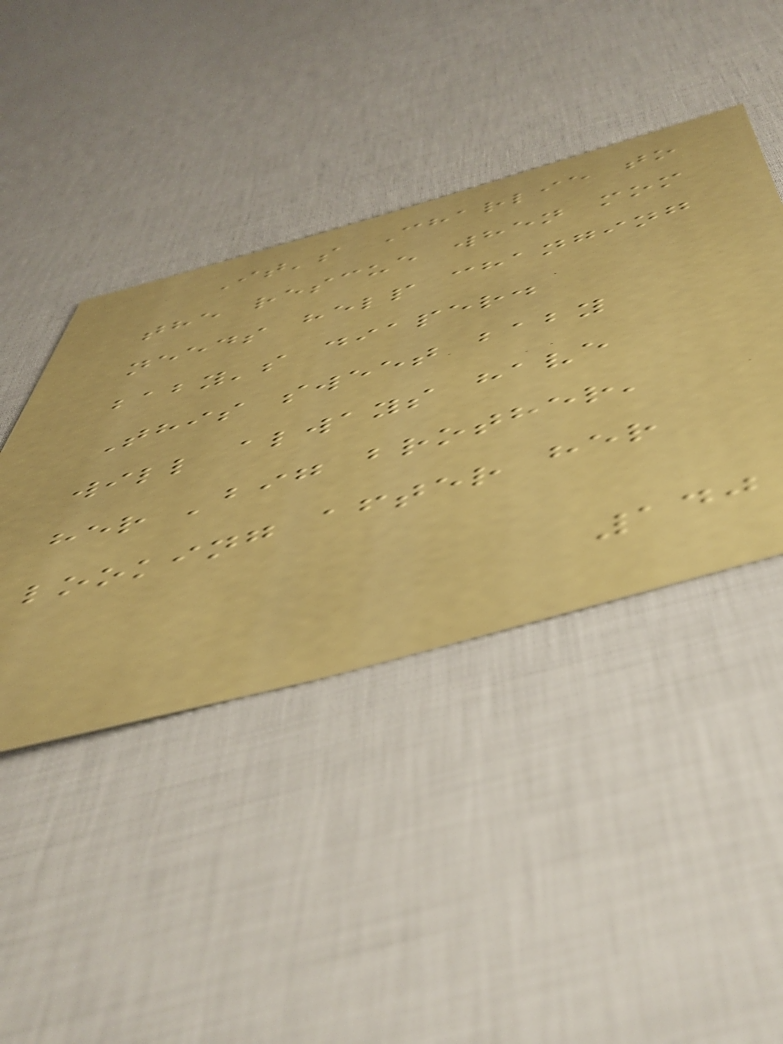It's Charlie to
the rescue when mom
needs help changing
baby's diaper.
This sweet baby
will always have
her 'big brother'
looking after her
140
